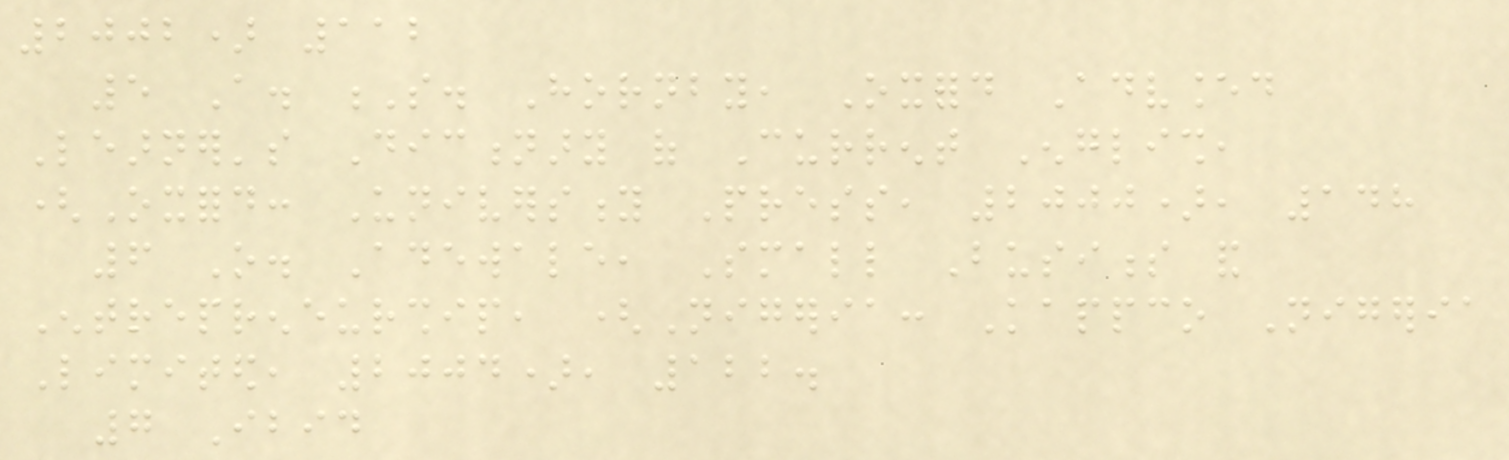2002) 112
5 A. S. Hornby, Oxford Advanced
Learner's Dictionary of Current English,
(Oxford: University Press, 2000), 148
6 O. Adewale, Small Business and
Entrepreneurship, (Nigeria: Kappco Nigeria
Limited, 2004), 122.
7 Ibid
